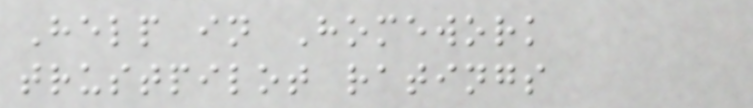Help in Homework
trustpilot ratings
